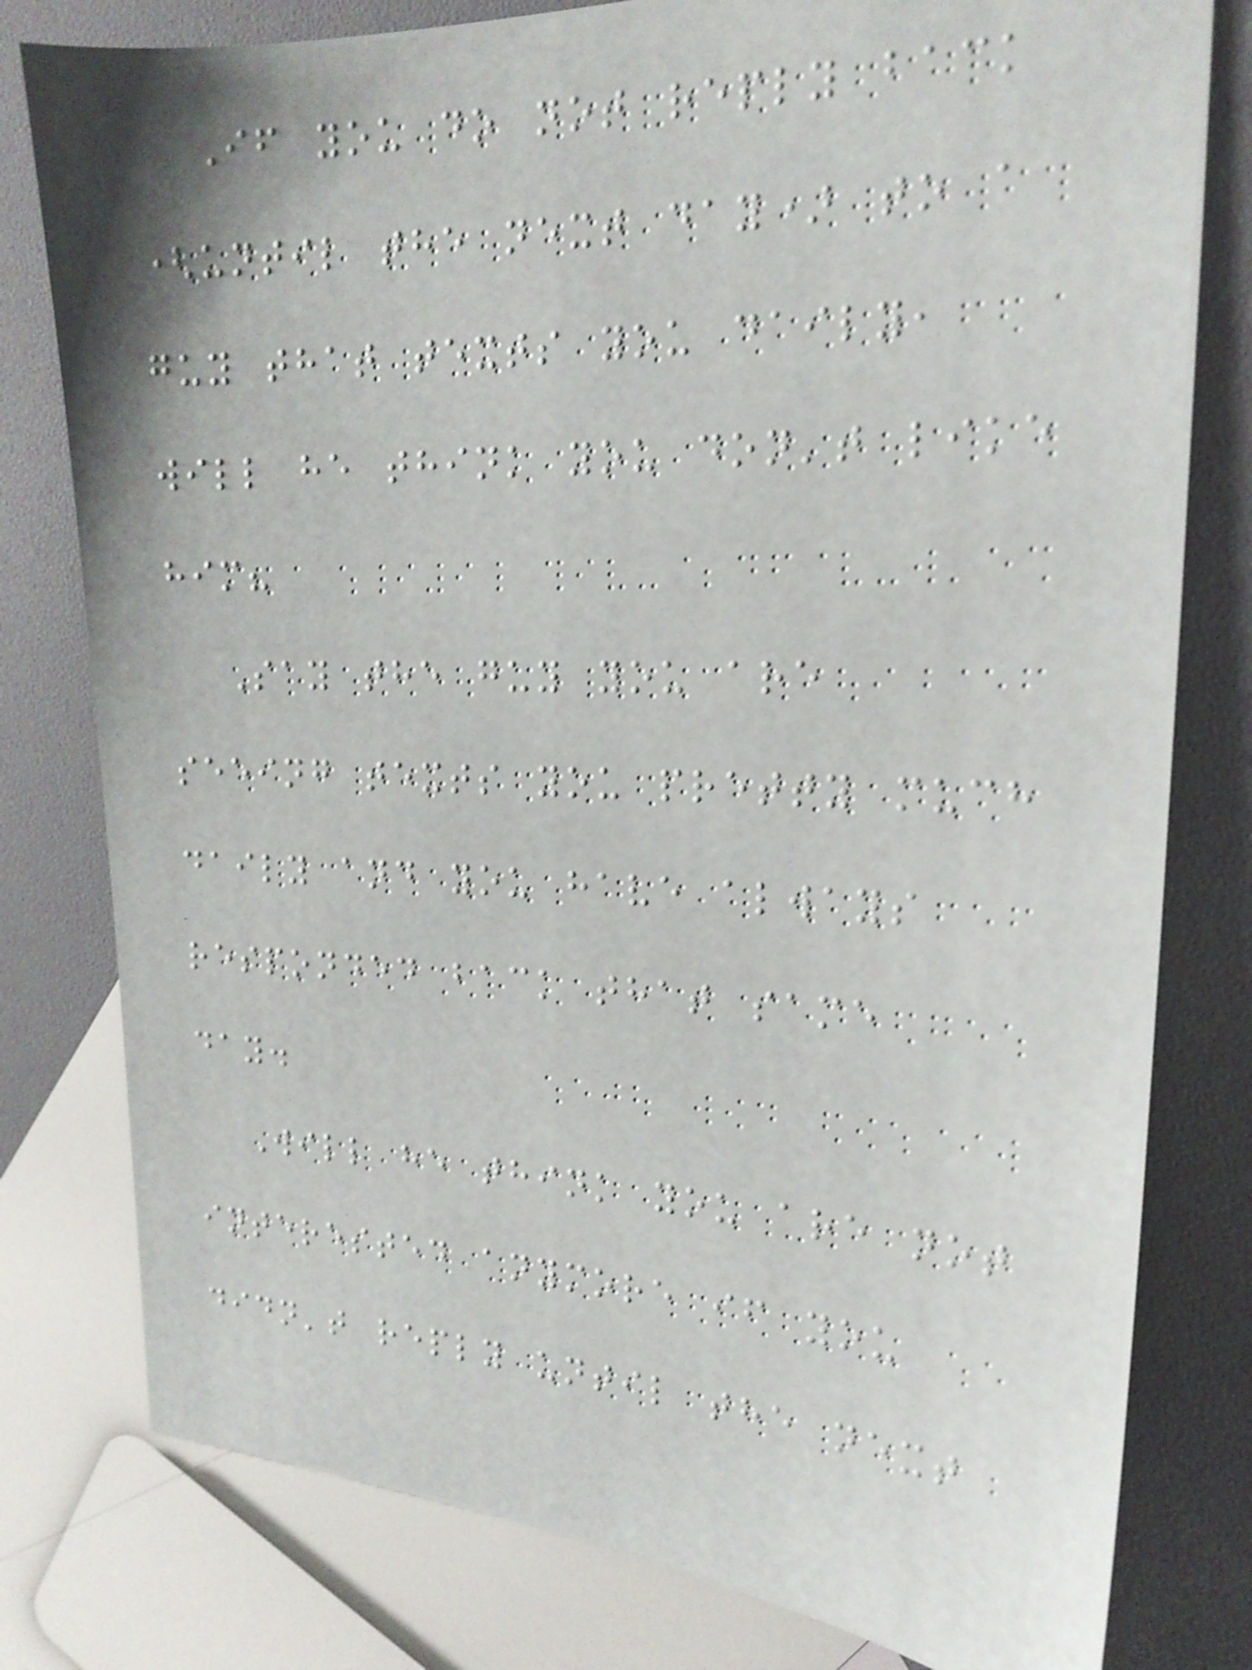If you do not reply back
(until the next day) to a
guy that texts you daily,
will he think you don't like
him?
Say the guy you are
seeing texts you pretty much
daily and you have always
responded back that same
day.
Will he think you are not
interested anymore if you
didn't reply until the next
